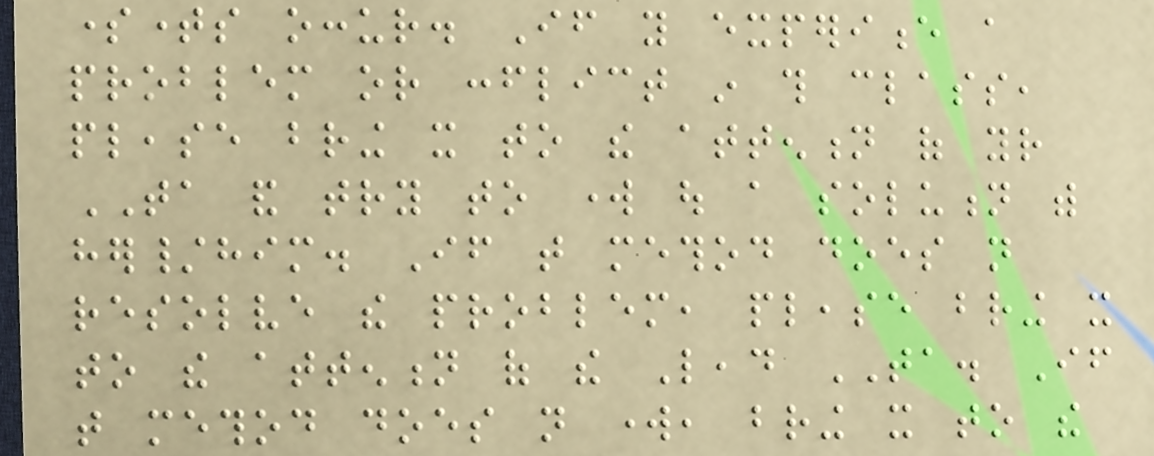sometimes occur. If you experience a
problem or conflict in this class,
please bring it to the attention of your
TA and try to work out a solution with
her/him. If that method does not
resolve the problem, please bring it
to the attention of the Lead TA. If
that method does not work, bring it to the
